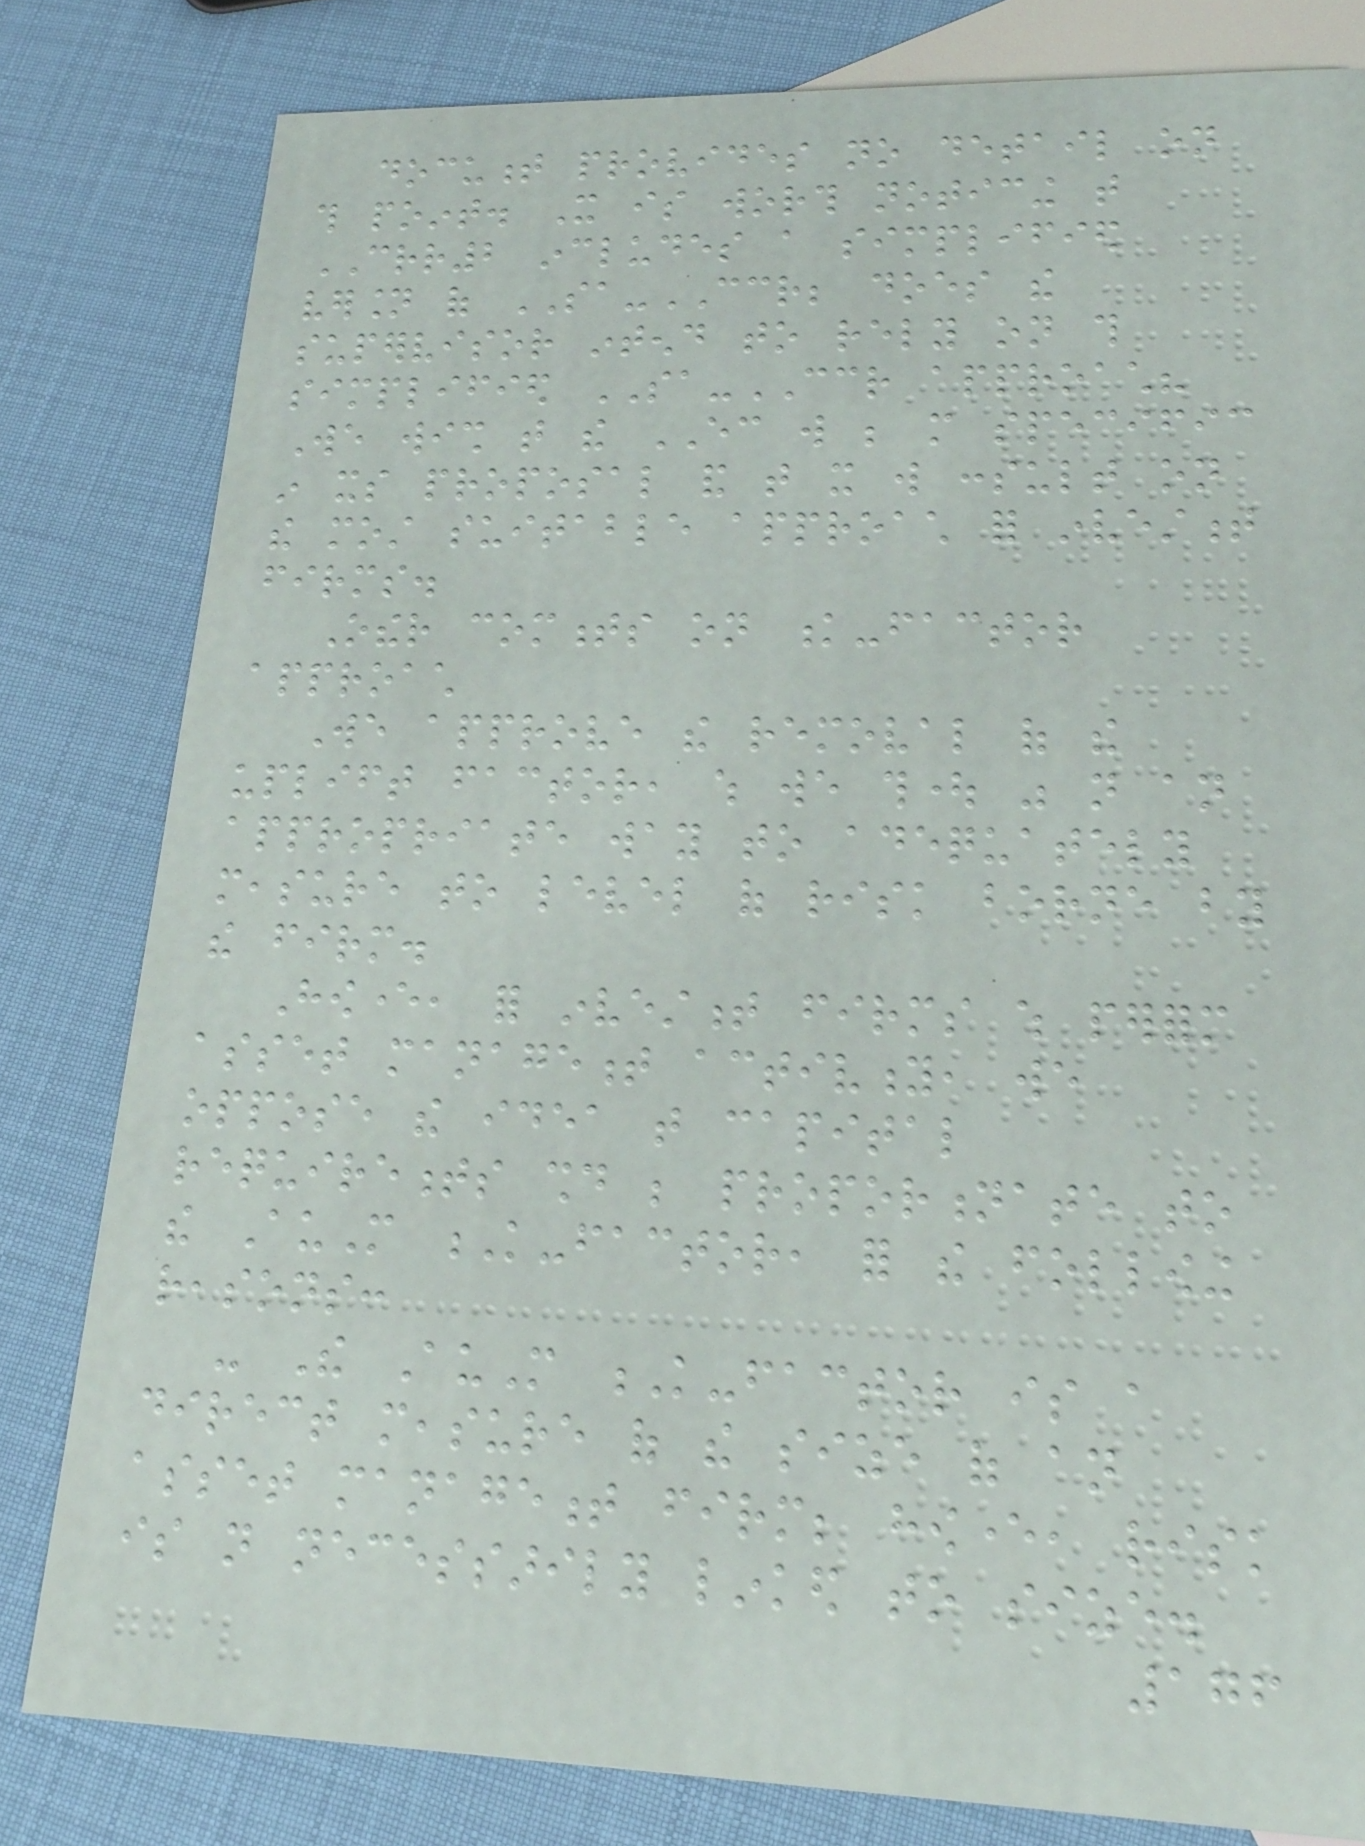document provides no detail on
this point. It is worth noticing that
CRR2 includes a simplified
version of SA-CCR; does the
supervisor intend to rely on this
simplified SA-CCR approach?
We wish that the EC will be more specific
in its proposal and that it will consult on
the most suitable approach for investment
firms.
Other comments on k-factor
approach
We approve the removal of the
uplift factor, which we thought was not an
appropriate way to adequately
measure to level of risk borne by
the firm.
However, for investment firms which perform
asset management activity, we
oppose the idea that capital
requirements should be proportionate to
the AuM K-factor, for the following
reasons:
- The AuM K-factor is a
direct measure of the size of an
asset management firm; however, risk
is not necessarily linked to size.
176
